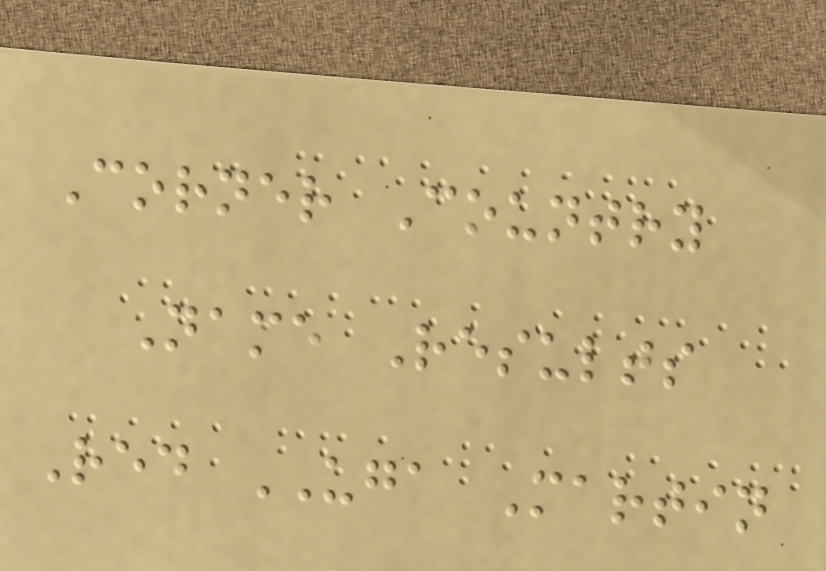Corner Country
Name Results
Red UGA Martin
